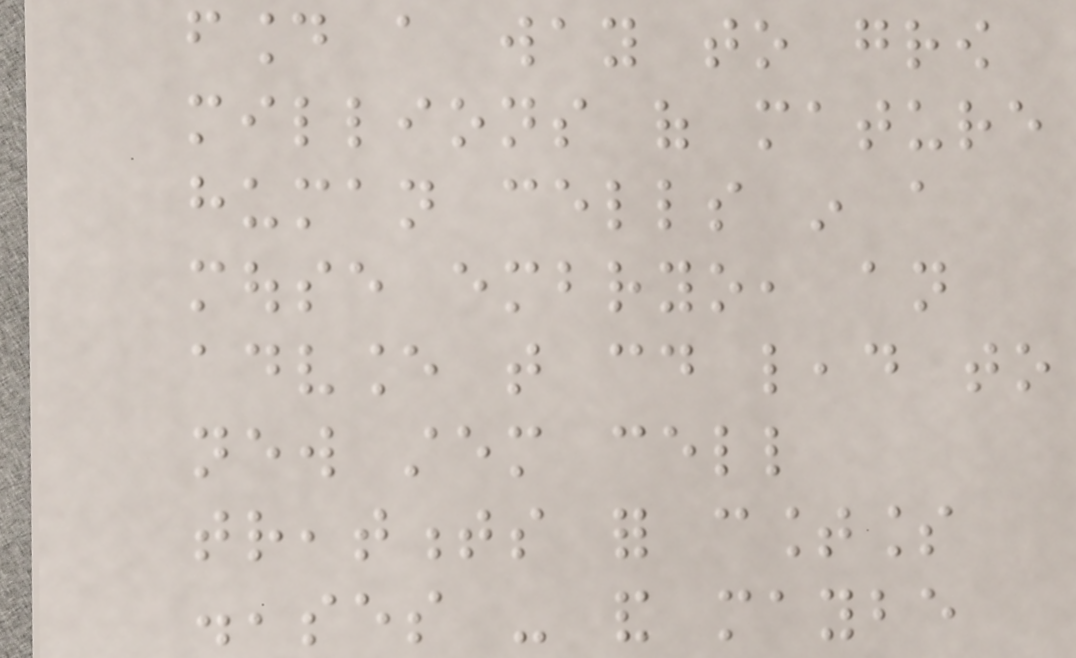found a way to grow
millions of mature
human cells in a
mouse embryo, an
advance that could lead to
new stem cell
treatments for countless
diseases - and maybe
